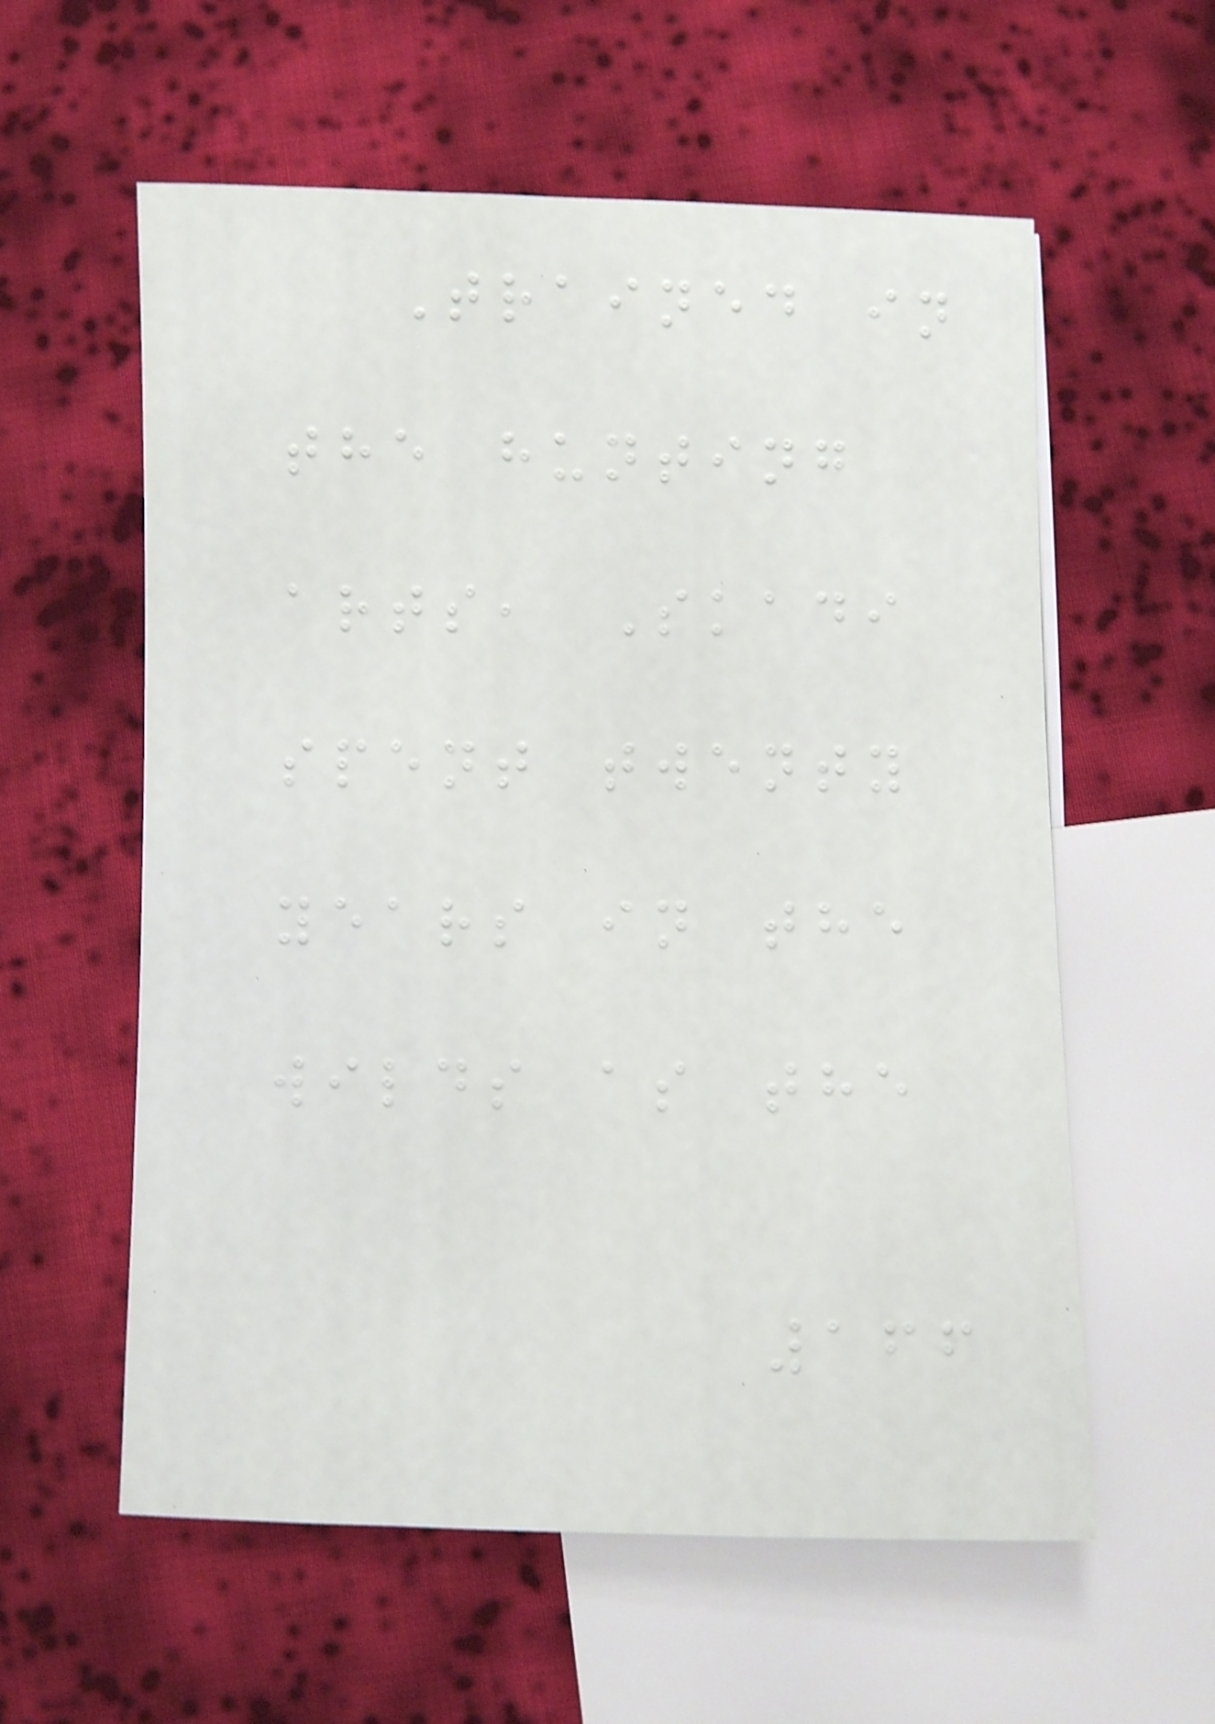Trained in
the hunting
arts, Skadi
spent twenty
years in the
wilds as the
166
